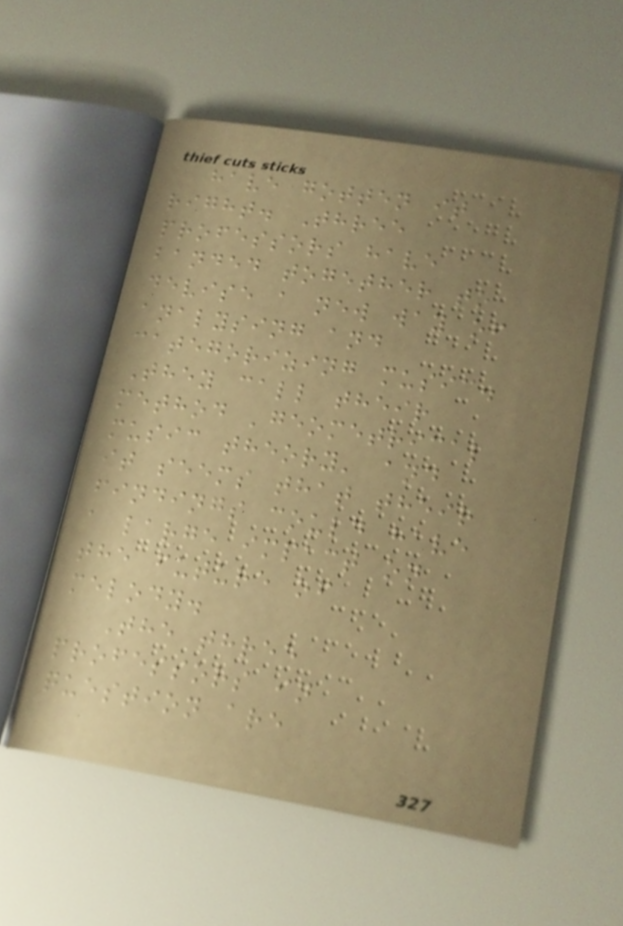have gotten it
right. Three
professors have
banded together to
devise a new way of
analysing and
categorizing music.
They call their
method 'geometrical
music theory' and
it seems that their
findings could have
a large impact on
the future of
melody.
The three
professors in
question are
